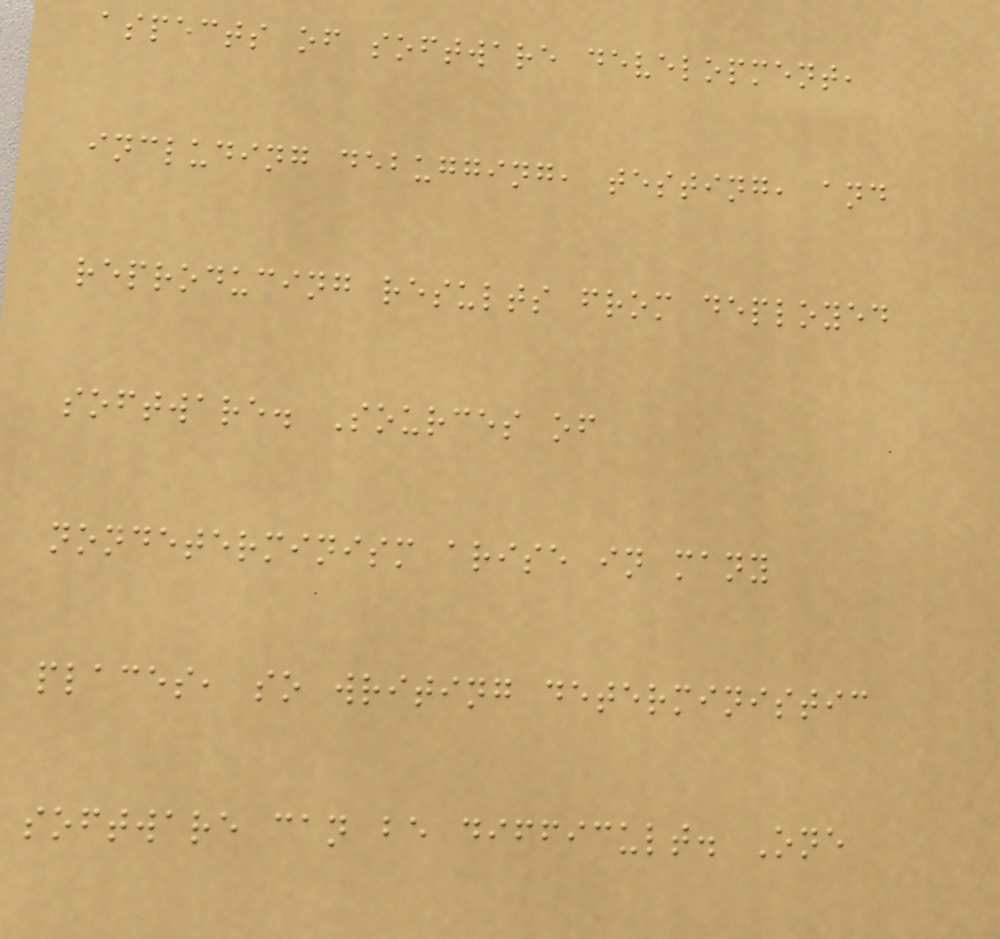aspects of software development,
including debugging, testing, and
reproducing results from deployed
software. Sources of
nondeterminism arise in many
places, so writing deterministic
software can be difficult. One
